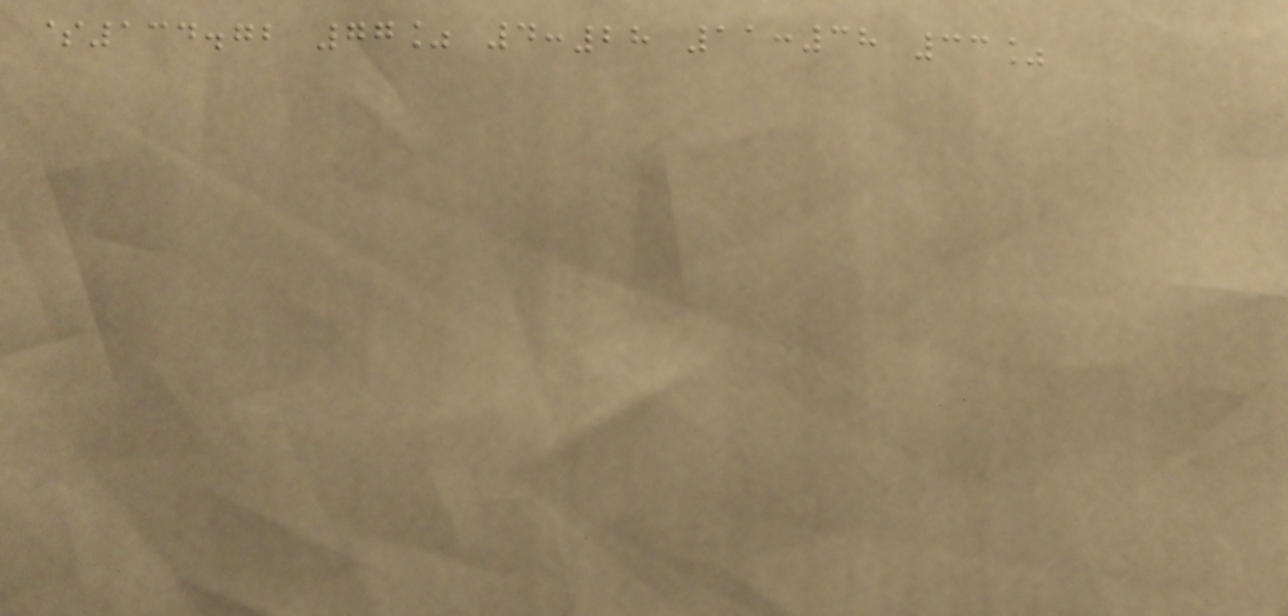$134.72 77% 4:28 11:38 33%
